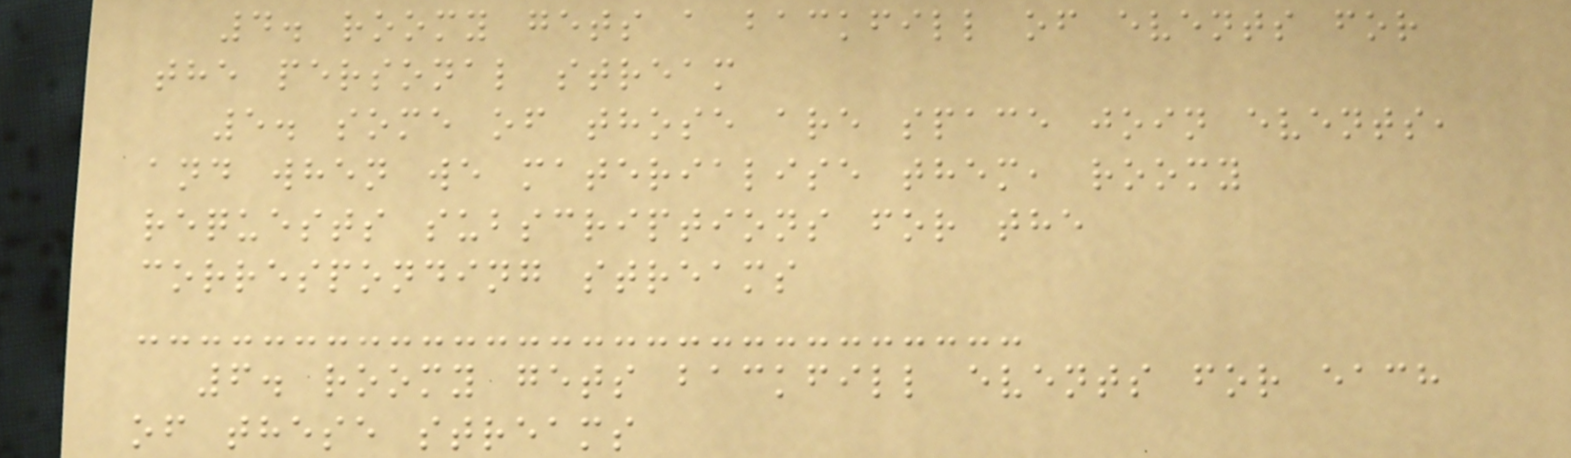4. roomy gets a backfill of events for
the personal stream
5. some of those are space join events,
and when we materialise them, roomy
requests subscriptions for the
corresponding streams
6. roomy gets backfill events for each
of these streams
